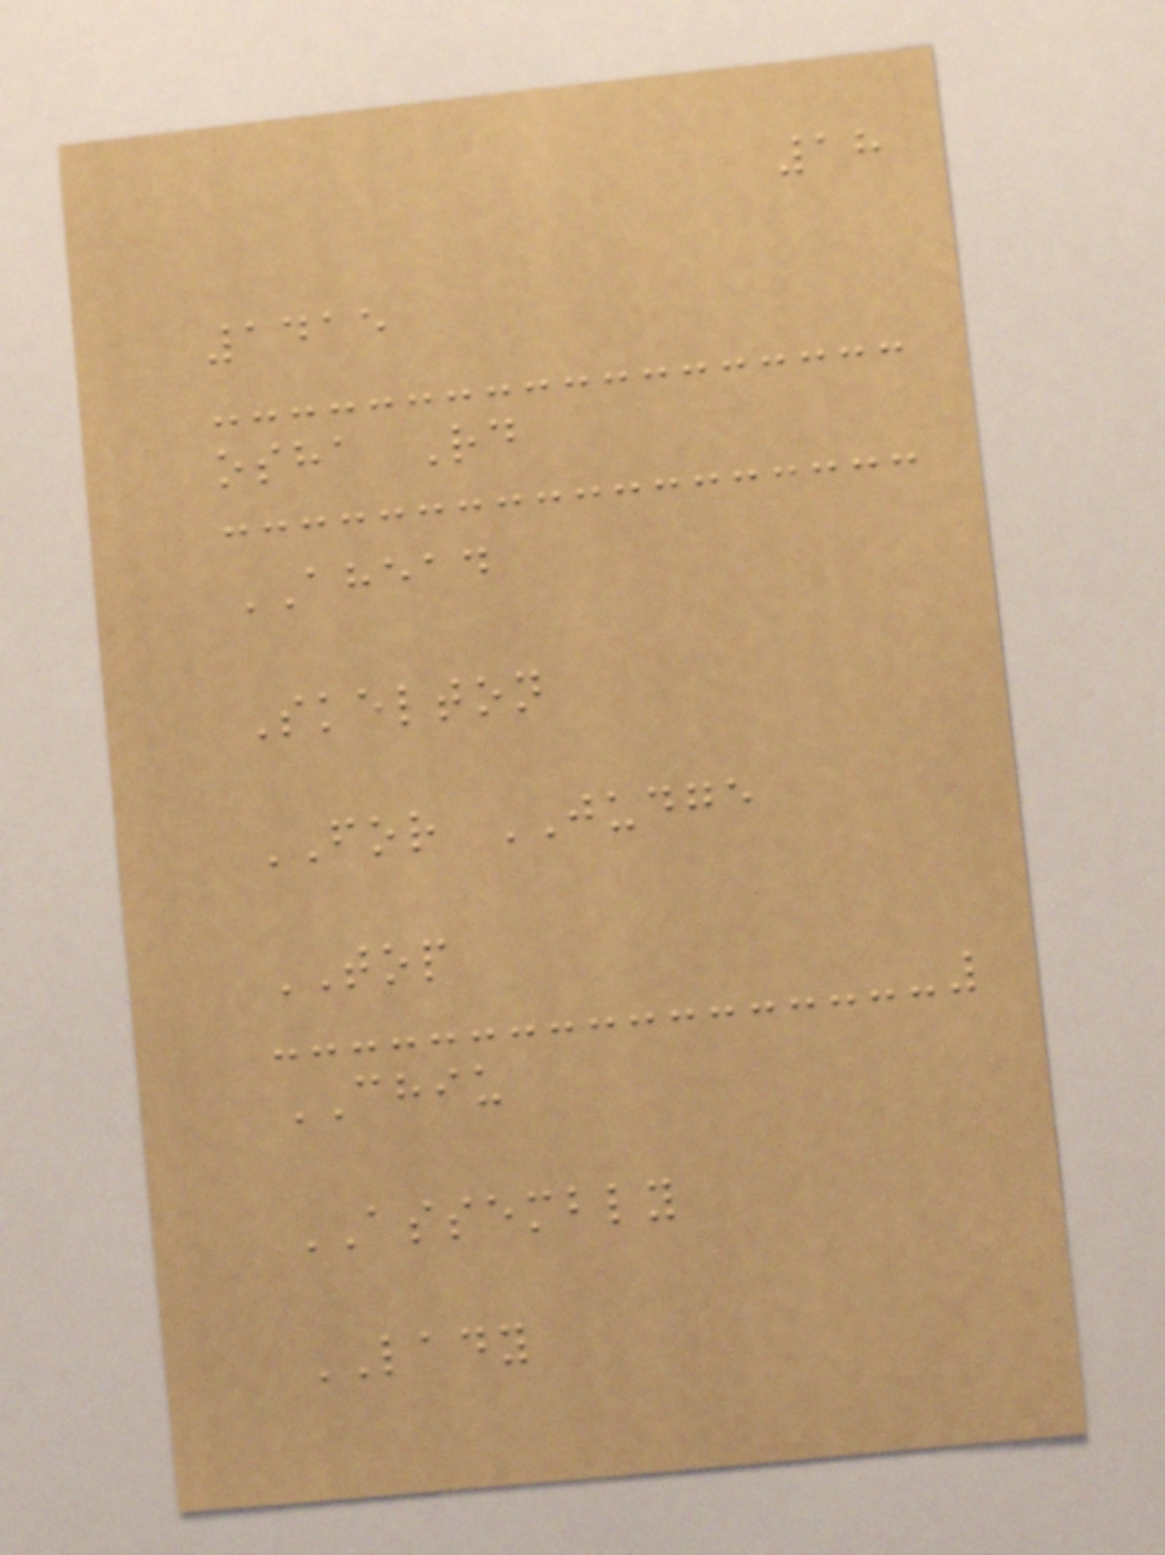18
1415
osha Rd
AHEAD
Skelton
FOR JUDGE
TOP
CHIU
ASSEMBLY
LADY
